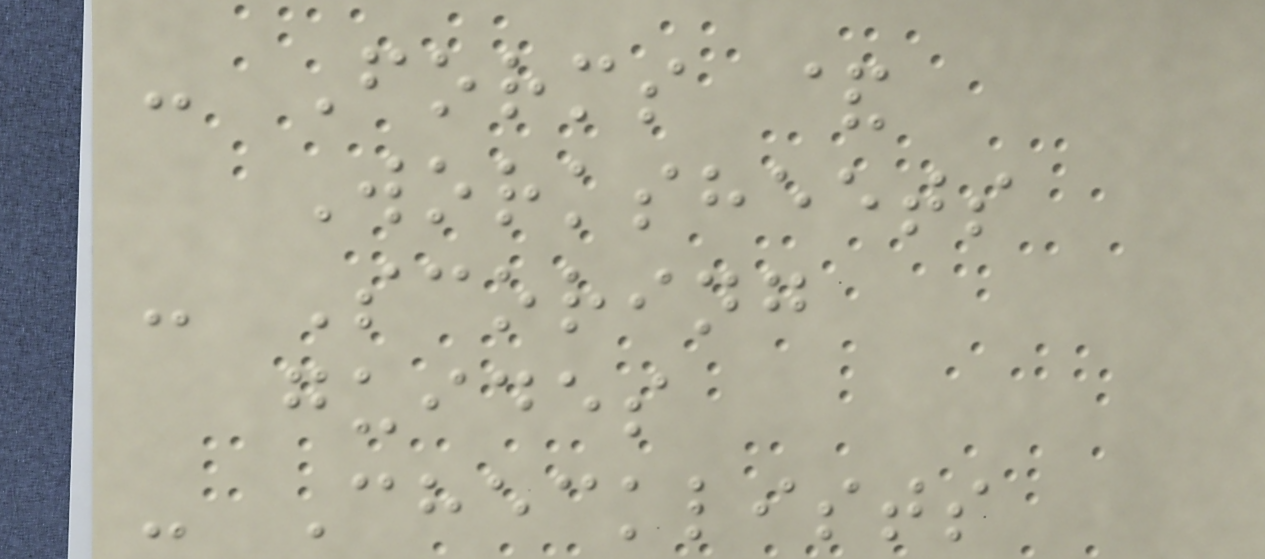- Forms &
Worksheets
- Scoring
guides
- Checklists
